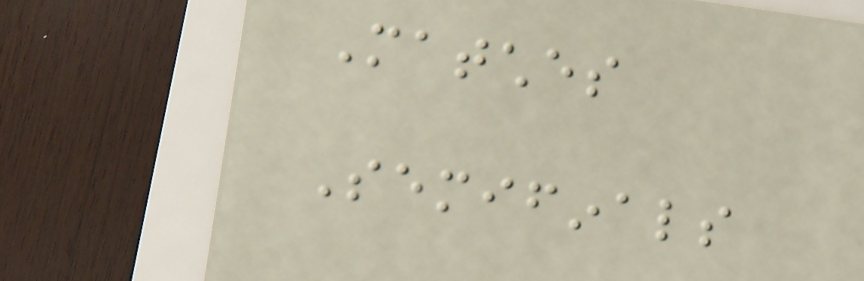Matches
Semifinals
